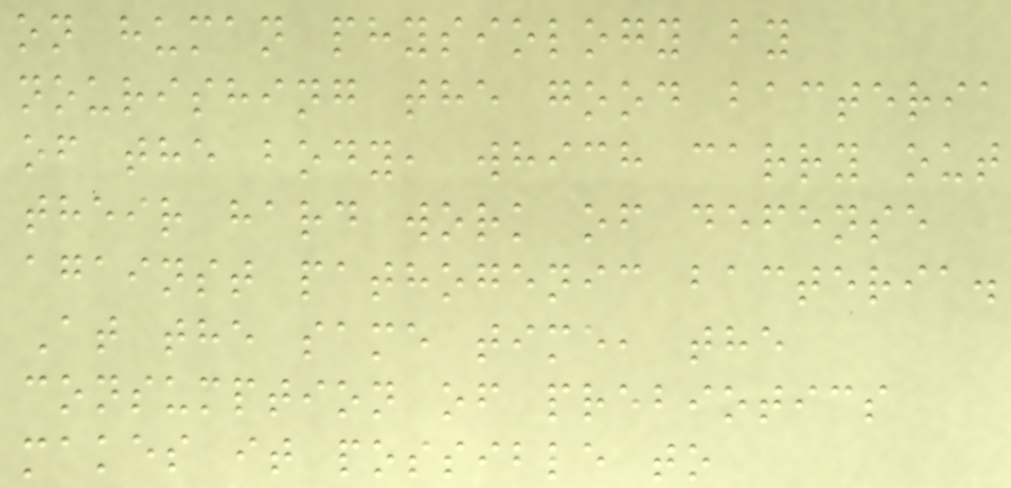on human physiology by
nourishing the good bacteria
of the body, which carry out
their hard work of defense
against pathogenic bacteria.
At the same time, the
consumption of prebiotics
makes it possible to
